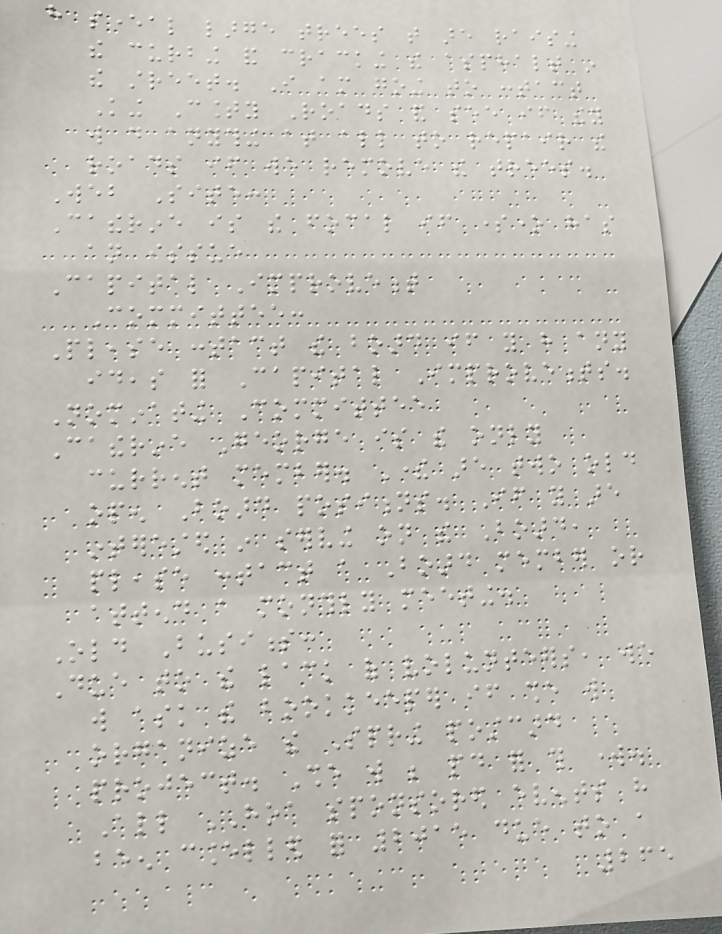have several large trees that are raising
the curbing and cracking the asphalt in
the street. I am going to contact
King County Roads and see if they
will do anything at all to repair the
roads if we remove the trees.
Web Site:
Catherine is the focal if someone has
an issue
Capital Improvement
Committee:
Please contact the board if you have any
ideas for Capital Improvements.
Nominating Committee
Catherine George is the only
current member. There are two old
open Board positions. If you are
interested in serving on the Board,
please contact a Board member or
attend a monthly meeting.
Old Business:
Due to the lack of volunteers, we
will ask the bookkeeper if she will
organize the Spring postcard
project. She will be paid for this work.
All HOA sponsored events have
been cancelled for 2015 due to a
265
